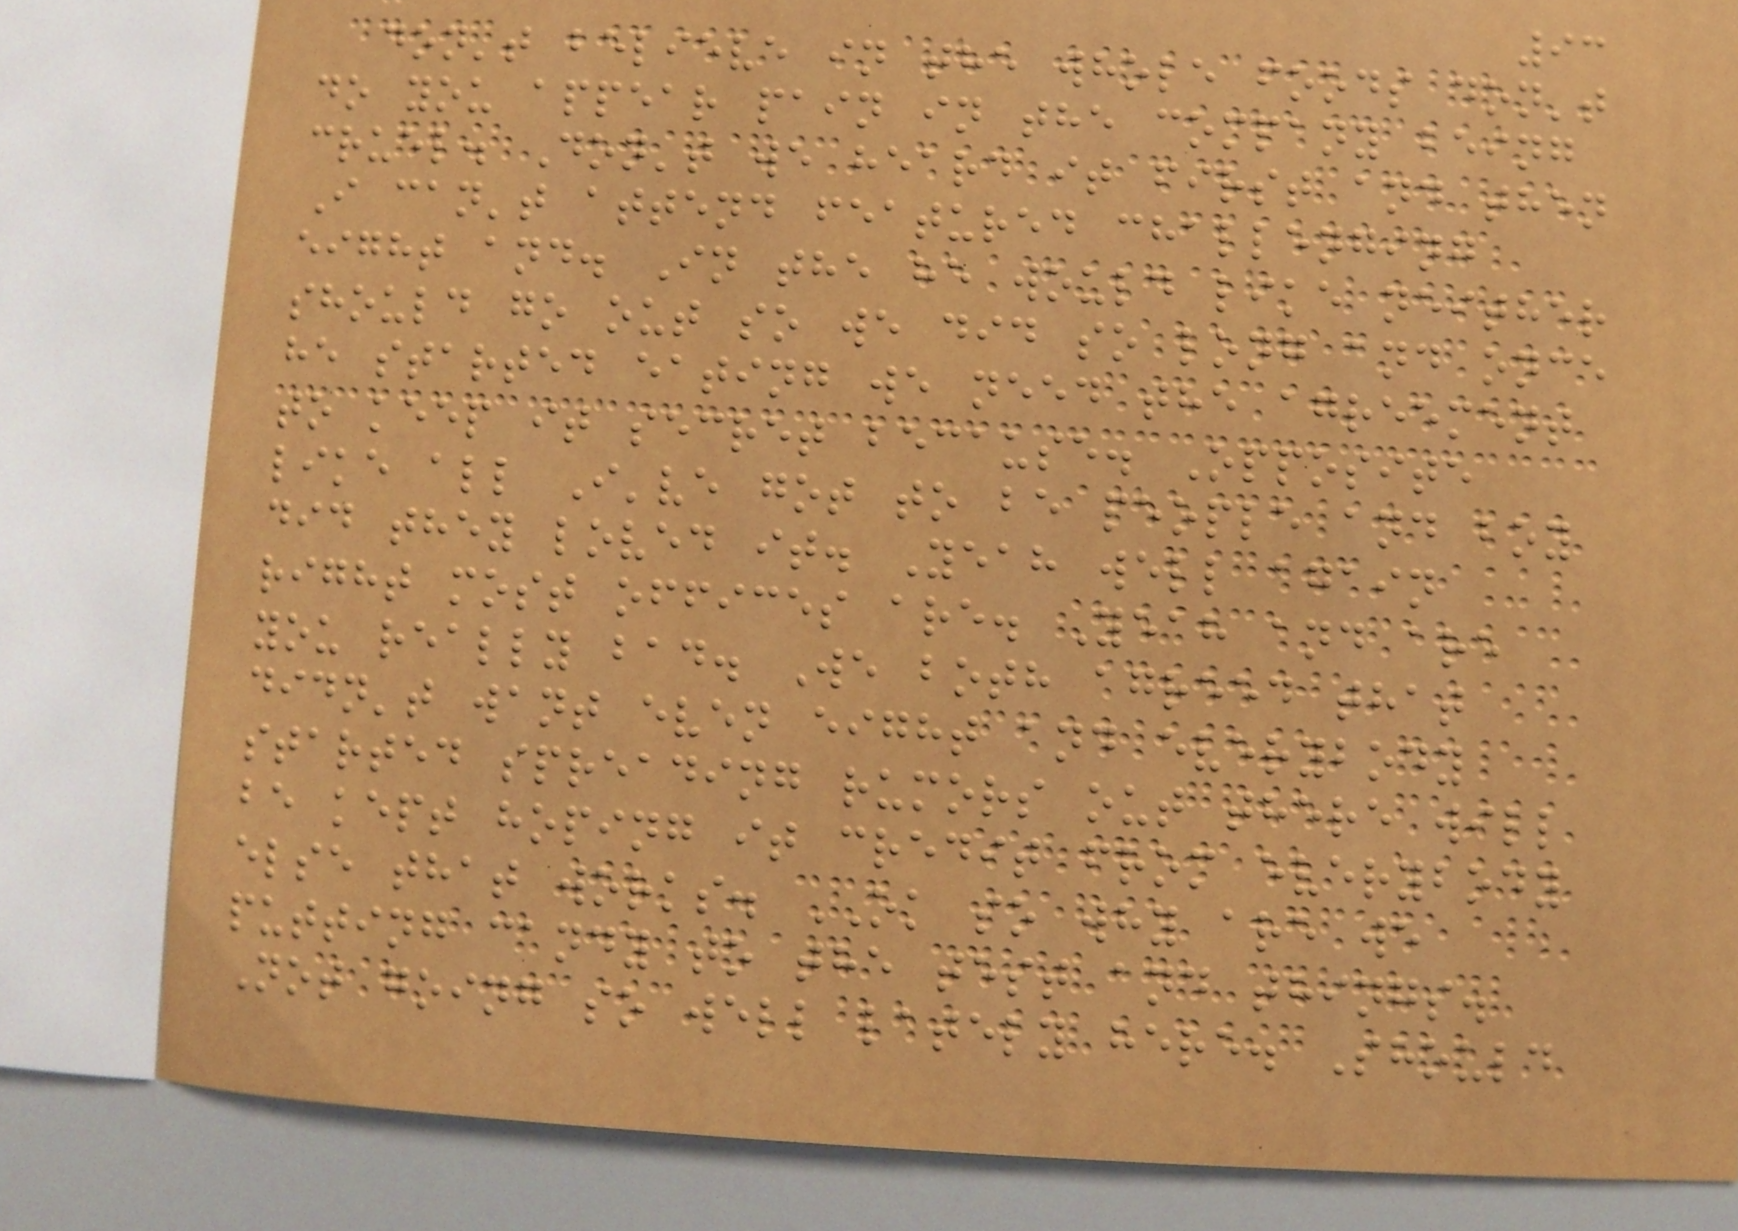93
don't believe in the whole foods don't
do you appear pain in the company being
cruel. Don't we heard it first and then
I can't attend featured challenging
eight and. In the he would like neither
should go out so we did so long and once
he started eating we need the agreement
to keep it secret because. Opposite
like all I've got to be people and boy
did they loved it. Yeah well again
right most offices are. Yeah and are
you really bad. We both agreed that
didn't want even eight and everybody
started spreading rumors out there will
be kept hoping it credit from everybody
else that works. OK so why are we
putting candy to the test and things.
Not going so well lately here. Should
